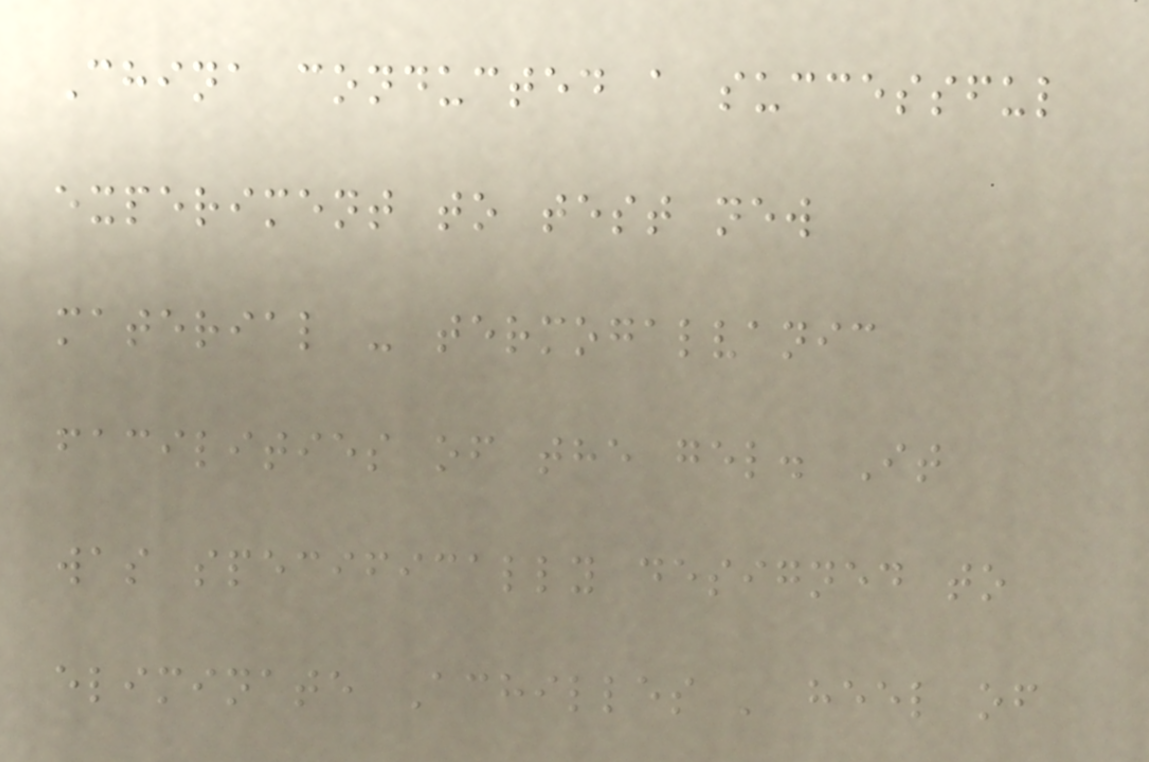China conducted a successful
experiment to test new
material - termogalvanic
facilities of the gel. It
was specifically designed to
eliminate Achilles ' heel of
